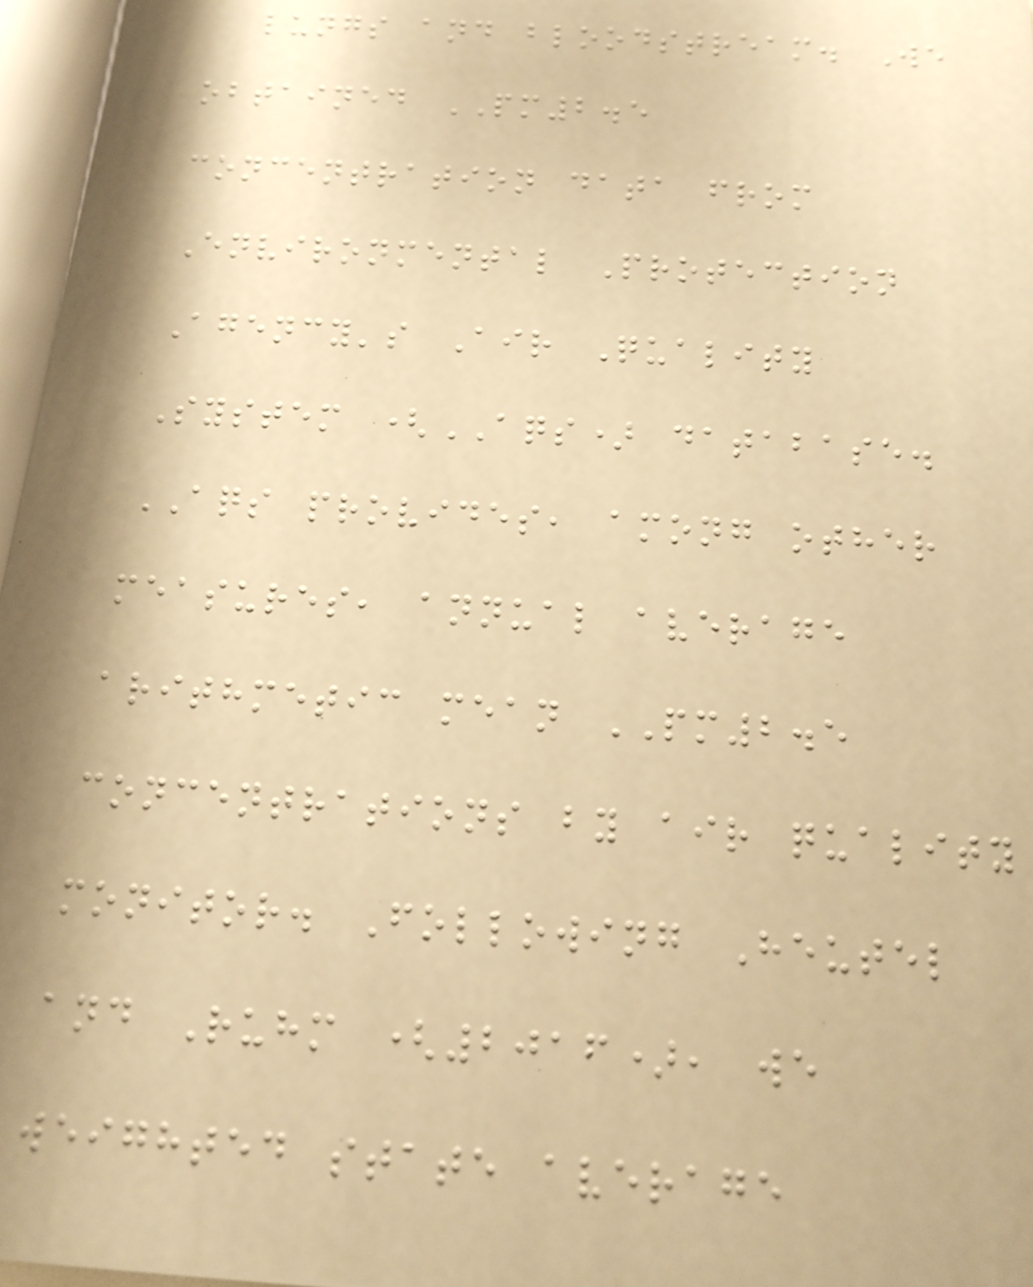lungs and bloodstream. We
obtained PM2.5
concentration data from
Environmental Protection
Agency's Air Quality
System (AQS) database.
AQS provides, among other
measures, annual average
arithmetic mean PM2.5
concentrations by air quality
monitor. Following Heutel
and Ruhm (2016), we
weighted state average
